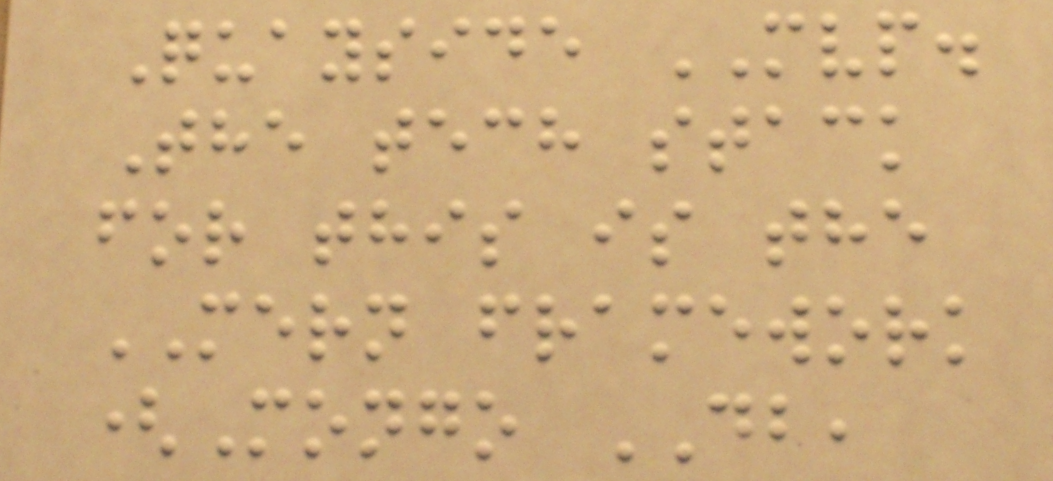Quayside MVP.
The tech stack
for this is the
MERN framework
(Mongo DB,
